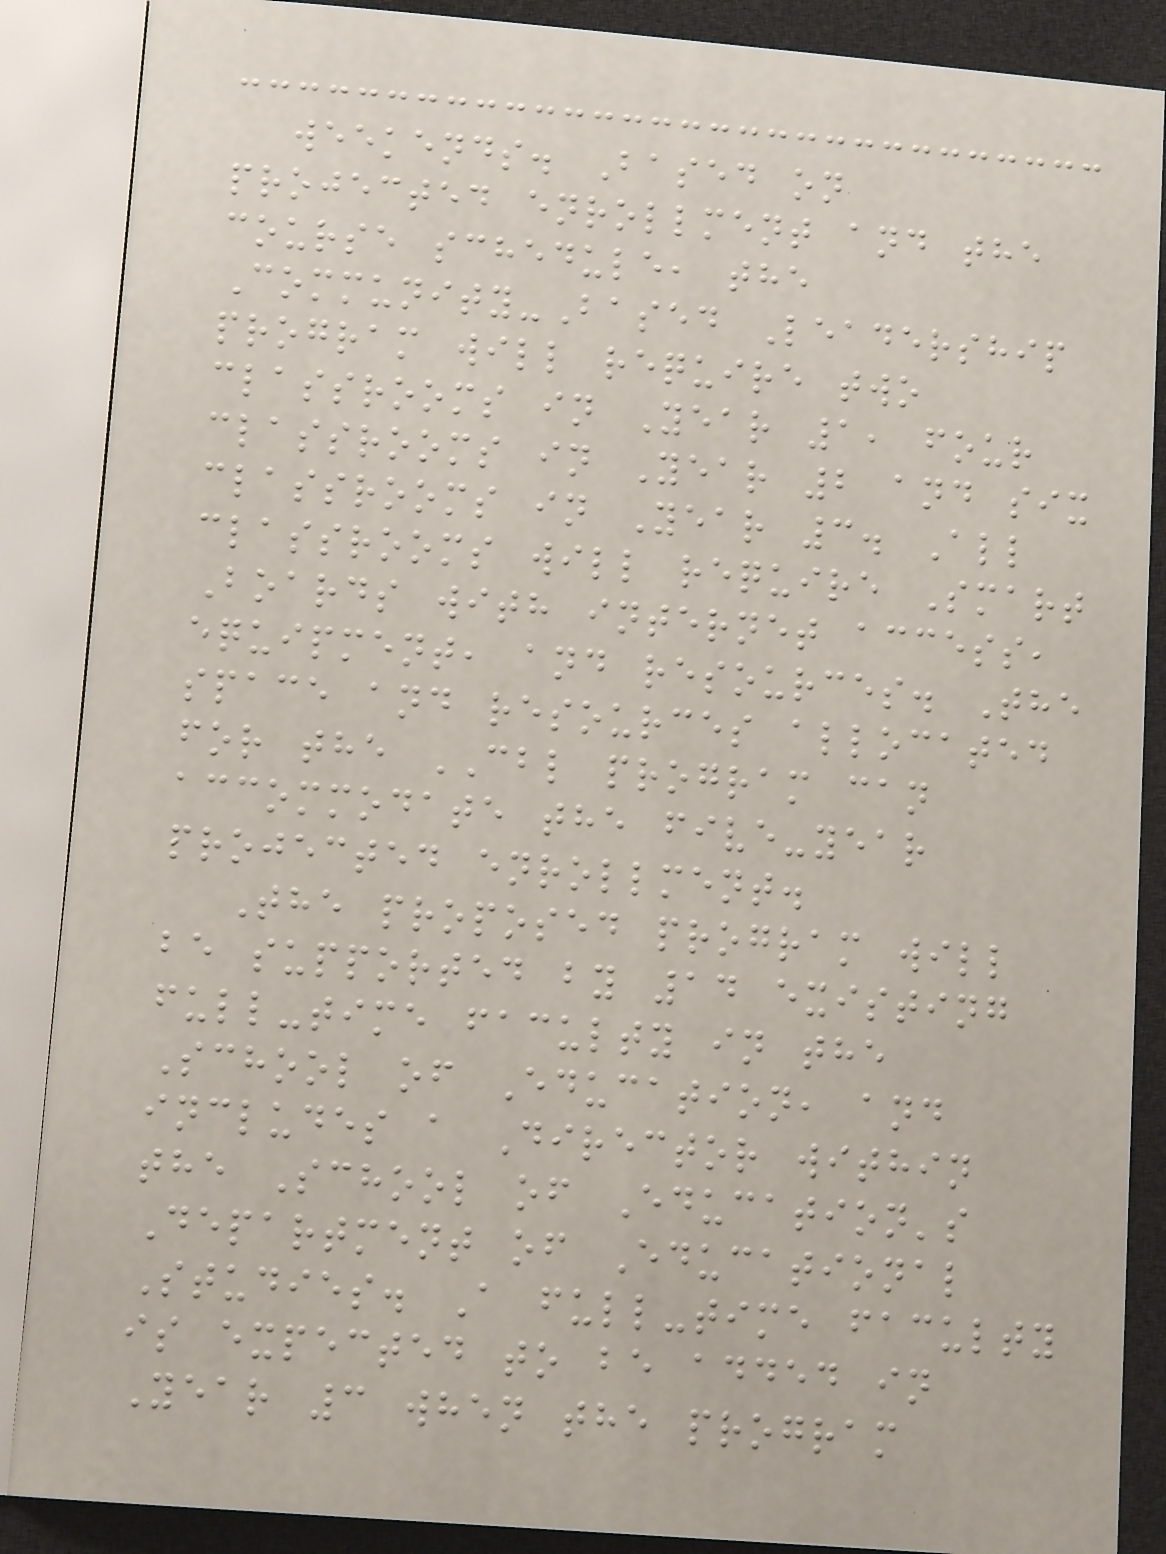weekends. Based on
projected enrollment and the
course schedule, the
Community-Based Leadership
program will require two
classrooms in Year 1, four
classrooms in Year 2 and six
classrooms in Year 3. All
classrooms will require Smart
Boards with internet access,
equipment, and resources. The
space and resources allocated
for the CBL program can
accommodate the five-year
projected enrollment.
The proposed program will
be supported by 14 existing
full-time faculty in the
School of Education, and
includes a Director within
the School of Education's
Department of Educational
Studies. A full-time faculty
is expected to be added in
Year 3 when the program
